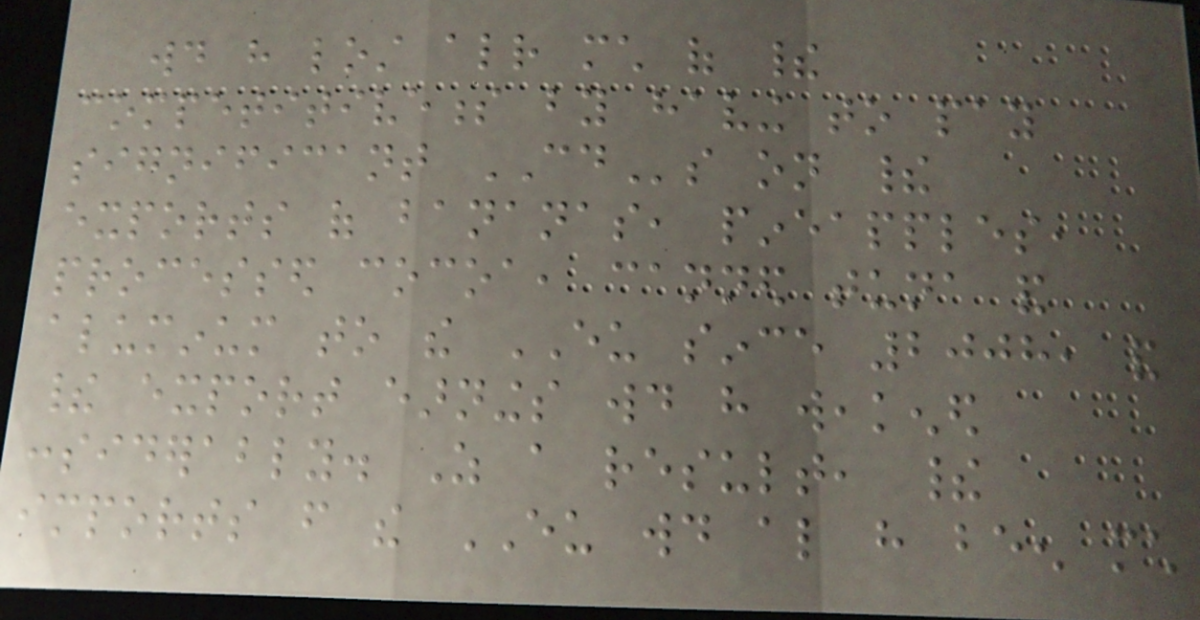would have lost already much of their
competitiveness by having to pay
significant CDs on their
exports of bananas, pineapples,
processed cocoa, canned tuna and
aluminum to the EU since 2008, and
their export earnings would have weakened
considerably. As a result, their
imports from the EU would also have been much
